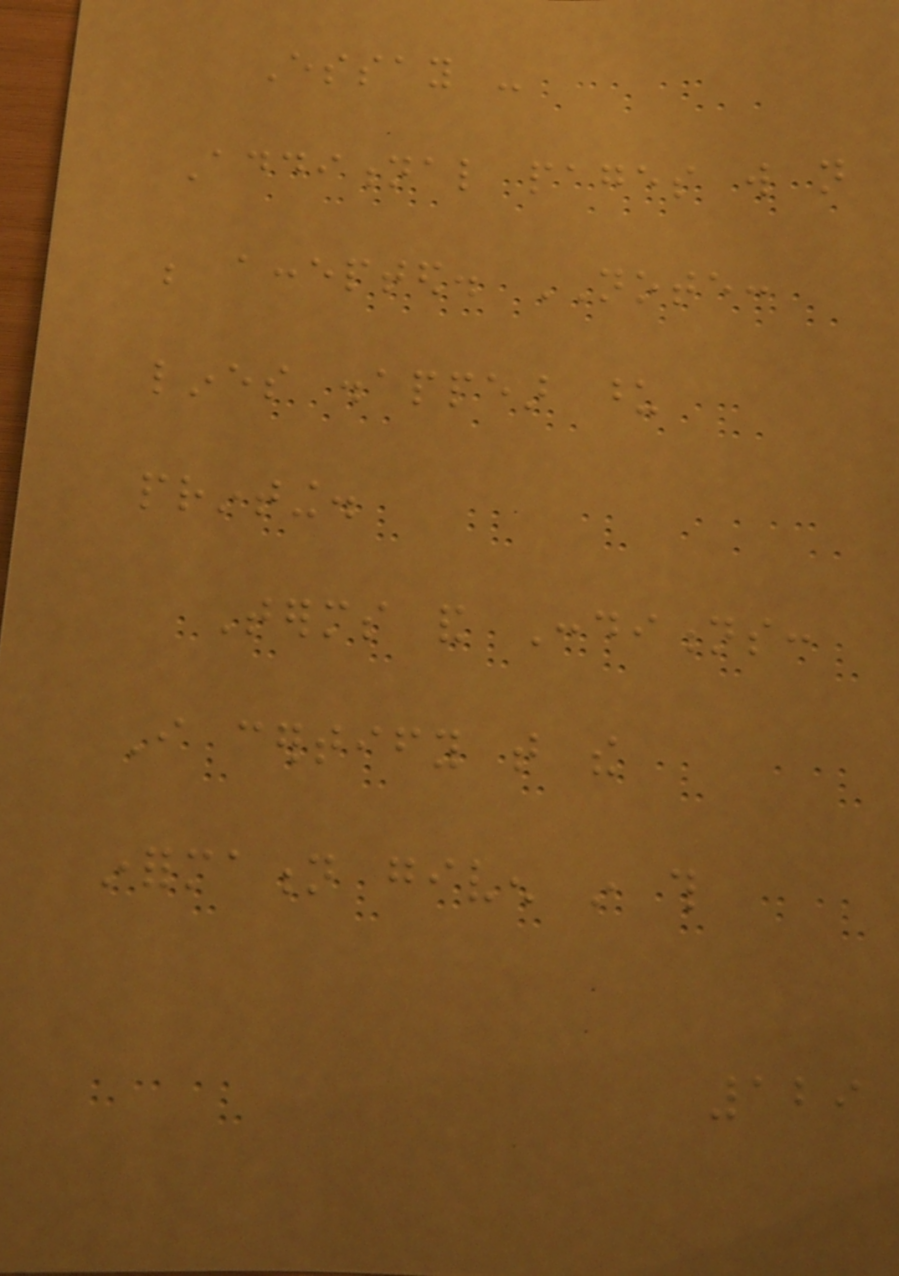Essay -
Additional pages will not
be accepted. NOTE:
lines disappear upon
printing.
Terms and Conditions:
I certify that the
information given in this
129
